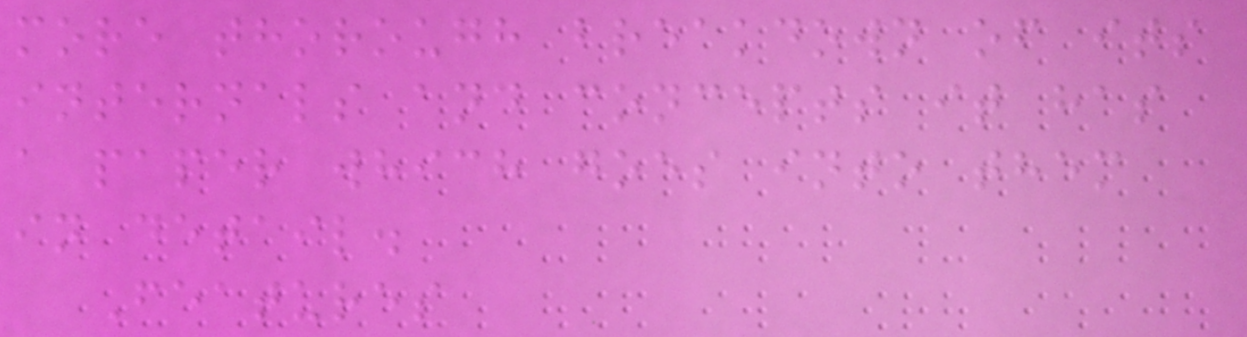more thorough breakdown of its
internals and concepts it has
a paper which goes into them
in detail.
Features
